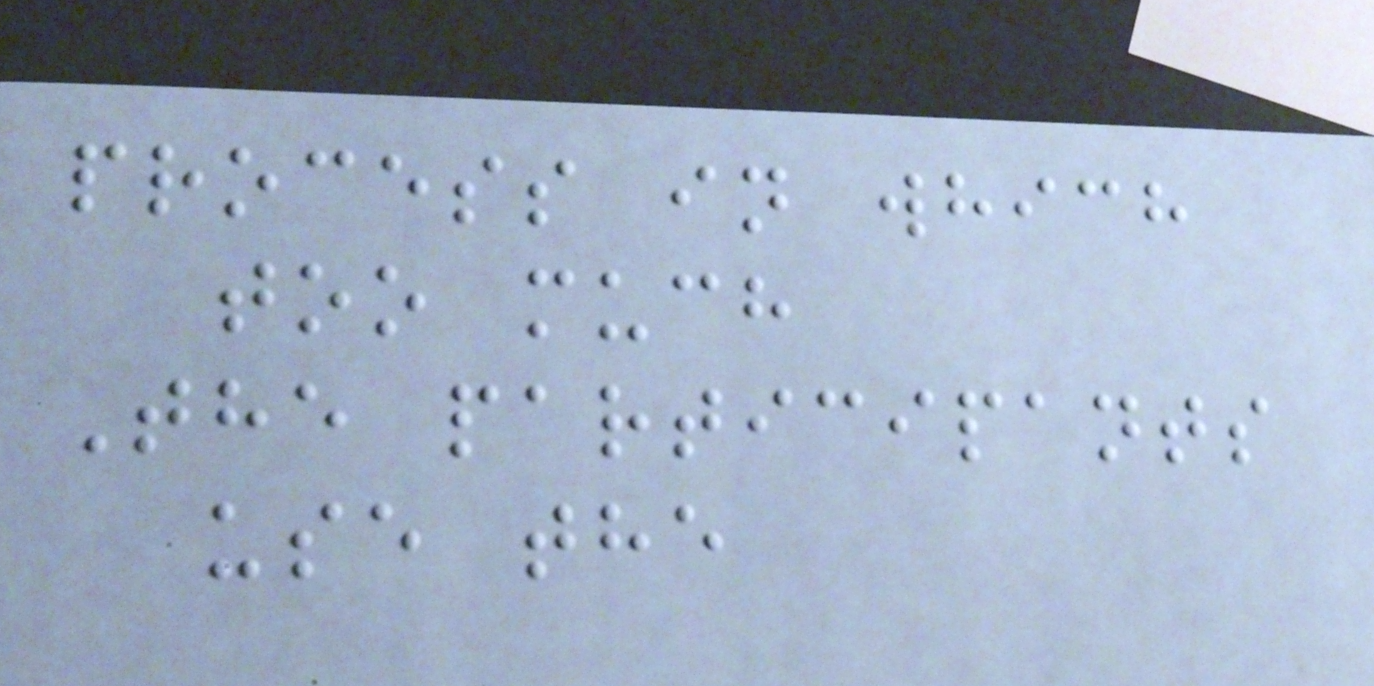process in which
too much
The participants
use the
